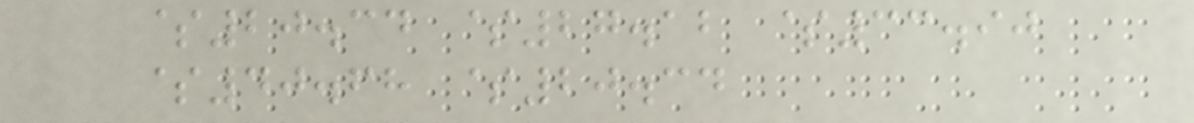$20.34 $27.12 $33.90
$40.68 $20.34
